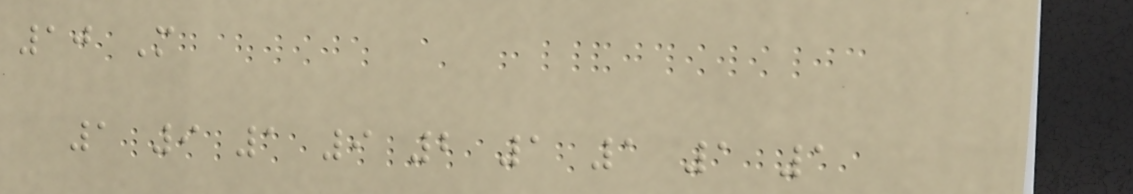10 M
1 9 1 9 2 1 1 1 1
